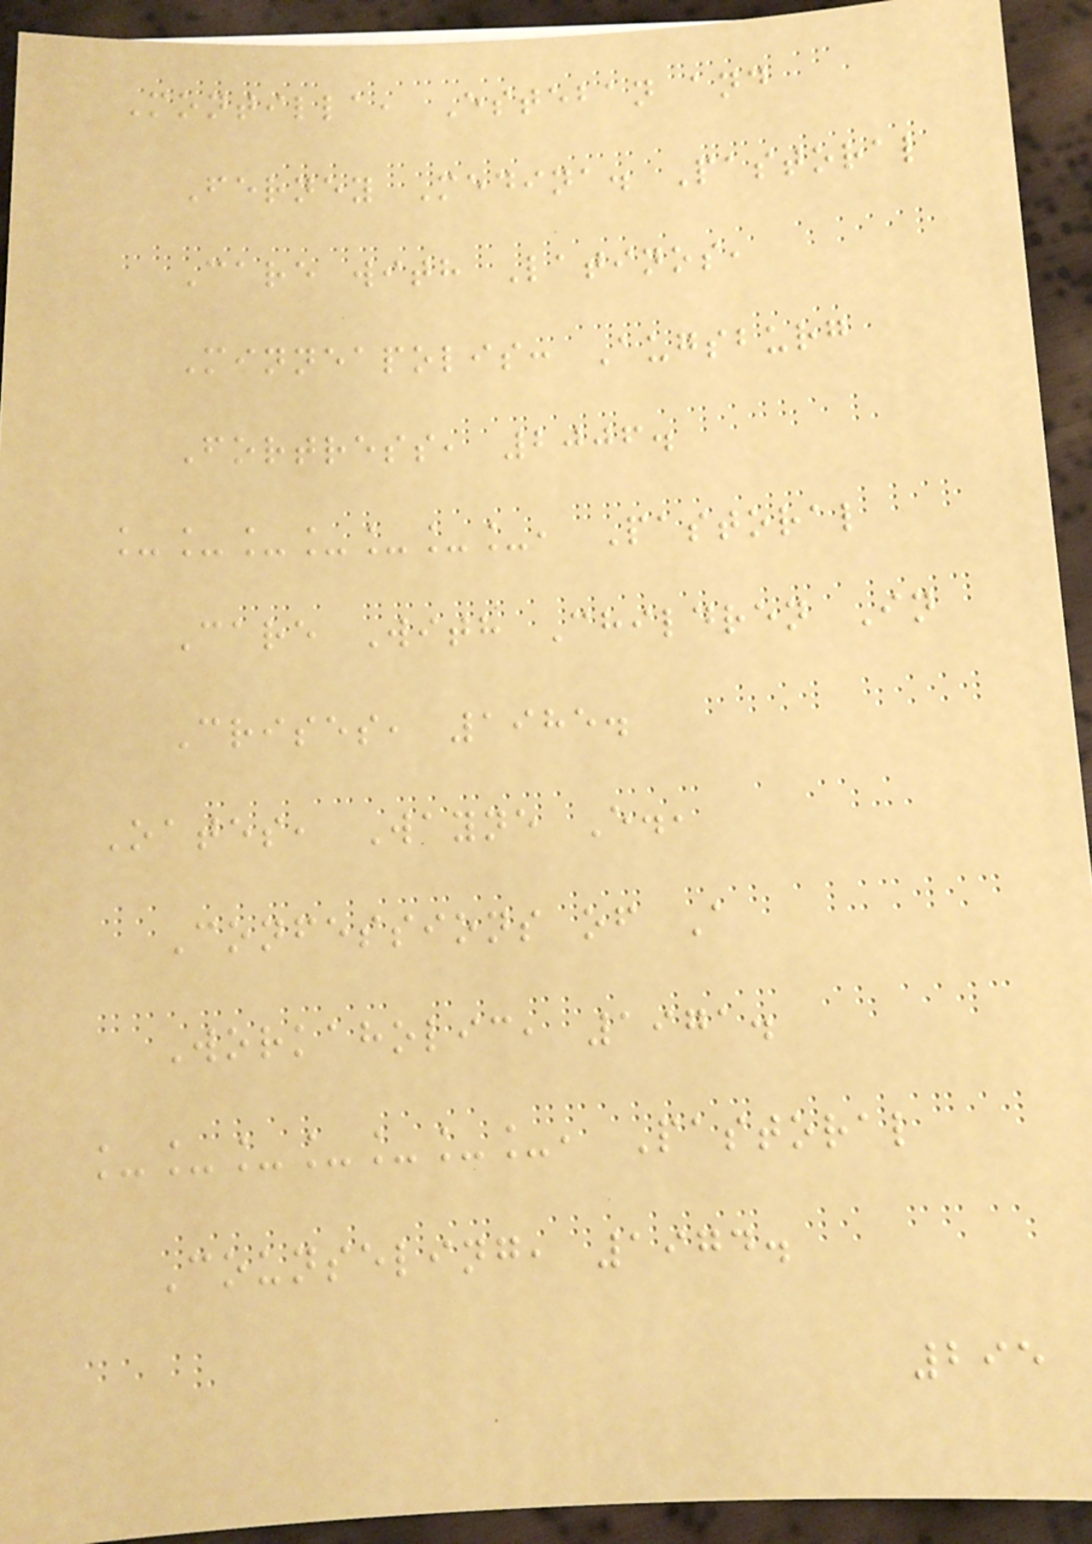Montilla, Esteban and
Ferney Medina. Pastoral
Care with Latinos,
Minneapolis: Augsburg
Fortress, 2006.
_______, Pastoral
Care With Children In
Crises, 1985.
Oates, Wayne E.,
Confessions of A
Workaholic, 1971.
_______, Pastoral
Counseling, 1974.
295
